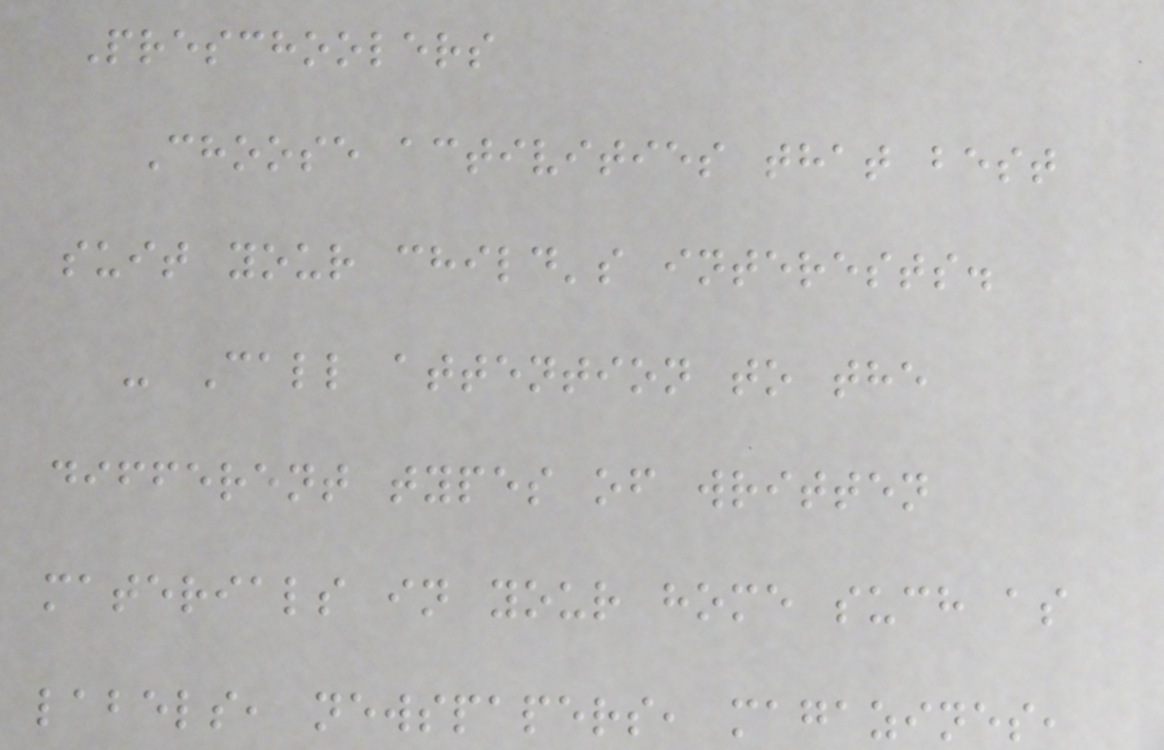Preschoolers
Choose activities that best
suit your child's interests.
- Call attention to the
different types of written
materials in your home such as
labels, newspapers, magazines,
